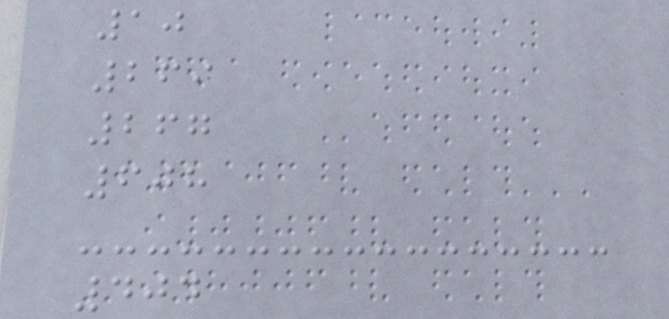10
269
267
608
404
